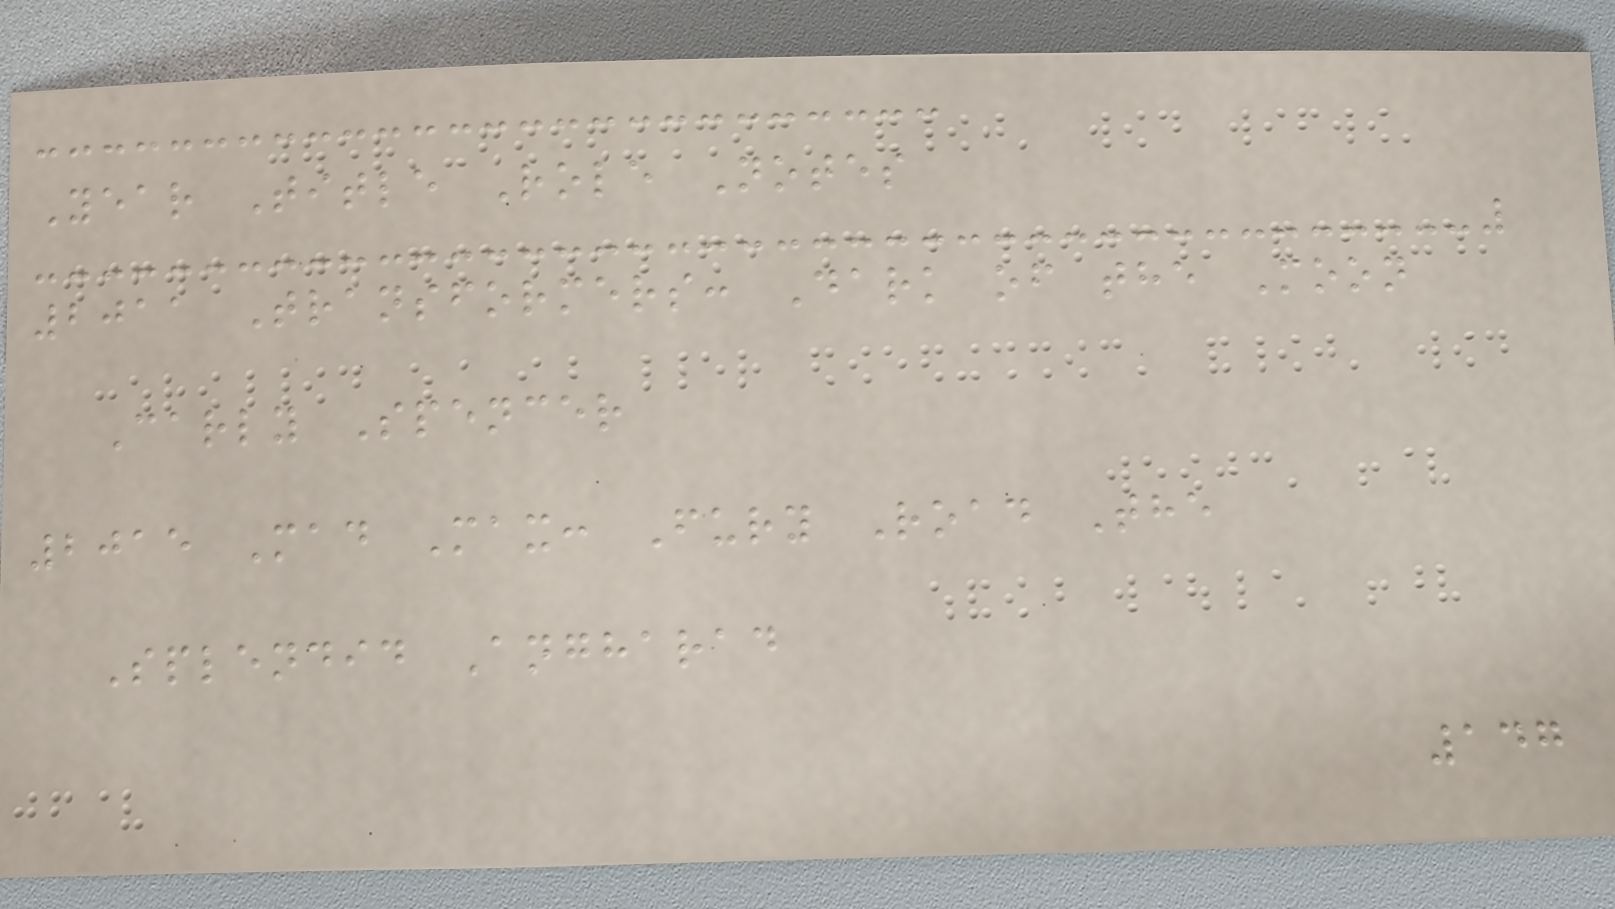Year Title Role Notes
2011 Transformers: Dark of the Moon
Carly Spencer
2015 Mad Max: Fury Road The
Splendid Angharad
147
